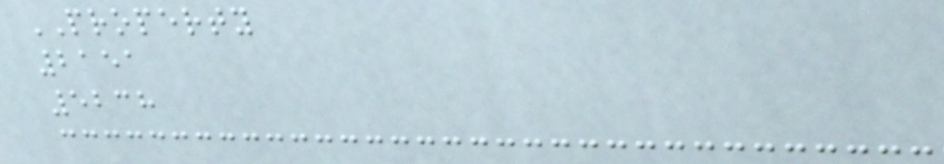PROPERTY
2151
5238
